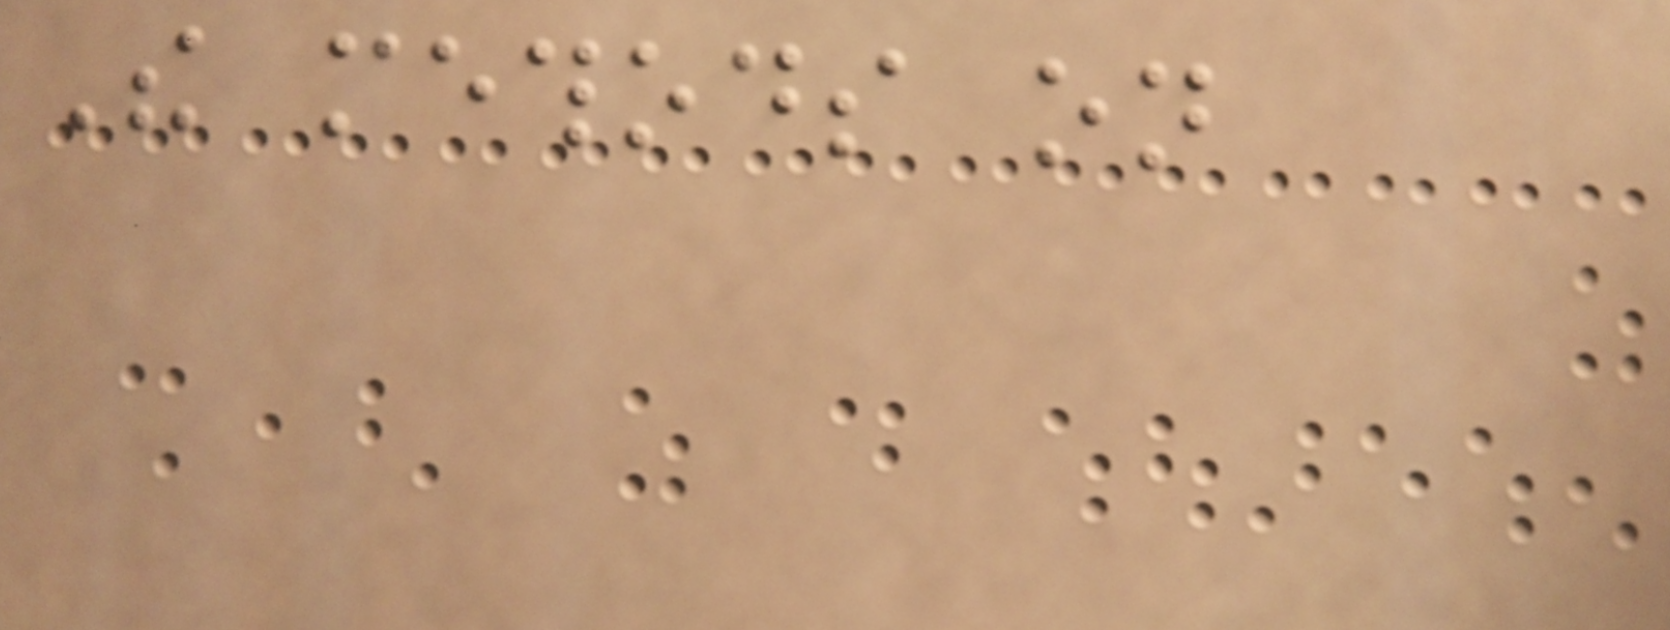The methods on
